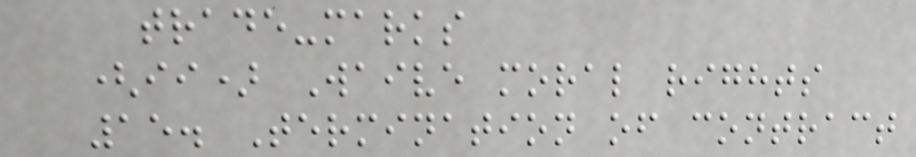trade-marks
(ii) Waive moral rights
15. Termination of contract
